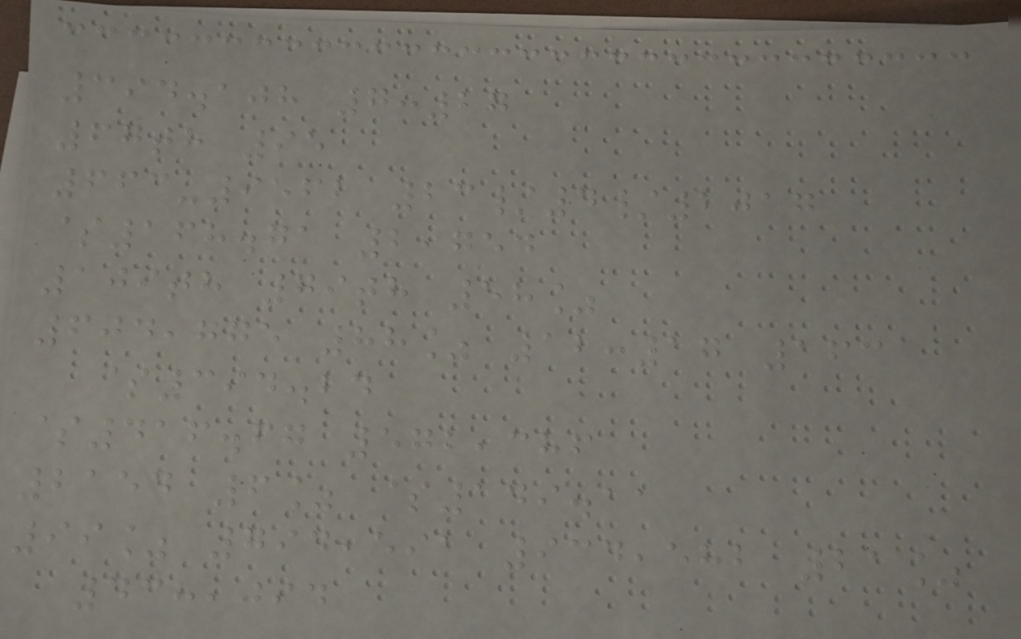394.108 7:27
67th 95
663-9562 23/4/2017
$168.71 2,754
109th 79th 58%
604,775 88% 12:17 163
$394.24
$416.67 572,386
2154 6% $149.11
99% 794,591 934,582 21%
438,094
